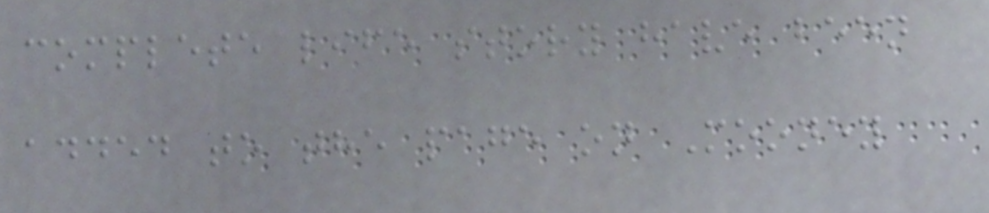complete life story have been
added to the page on Mooney
